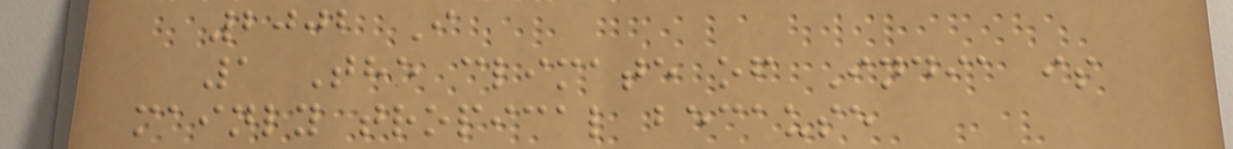2002 I
1 The climate of India is
mainly tropical because
